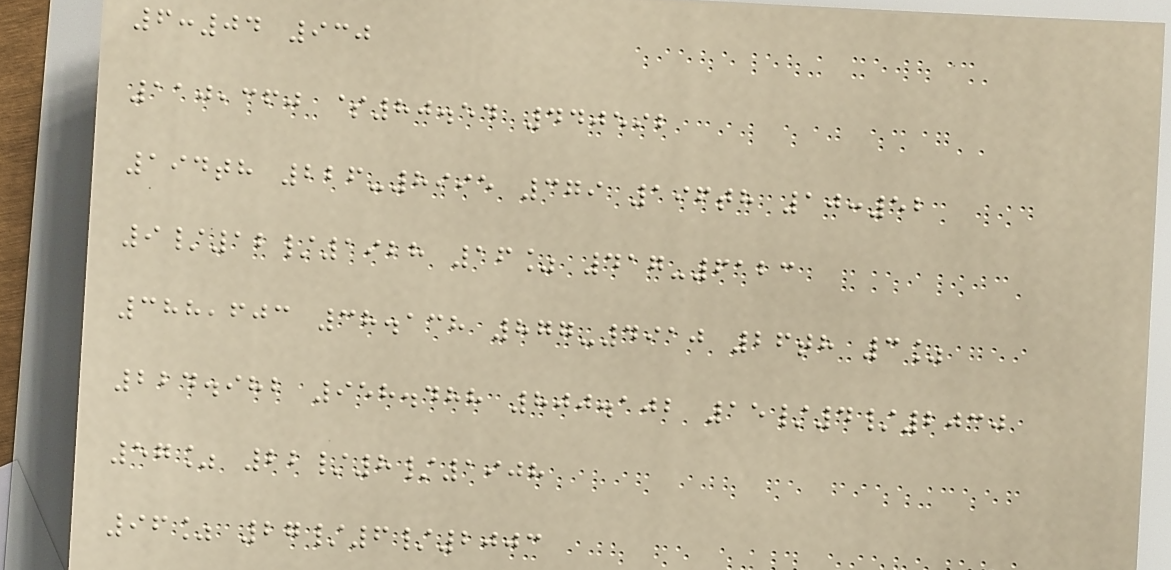6:04 930
110,360 $80.54 440592
194th 226-8995 379 196th 10:52
9/12/1928 16% 417-6123
388,603 38.138 877-4910 26th 3%
224.982 958.488 800.102 15/4/2030
57% 22/8/1908
96% 27/6/2003
